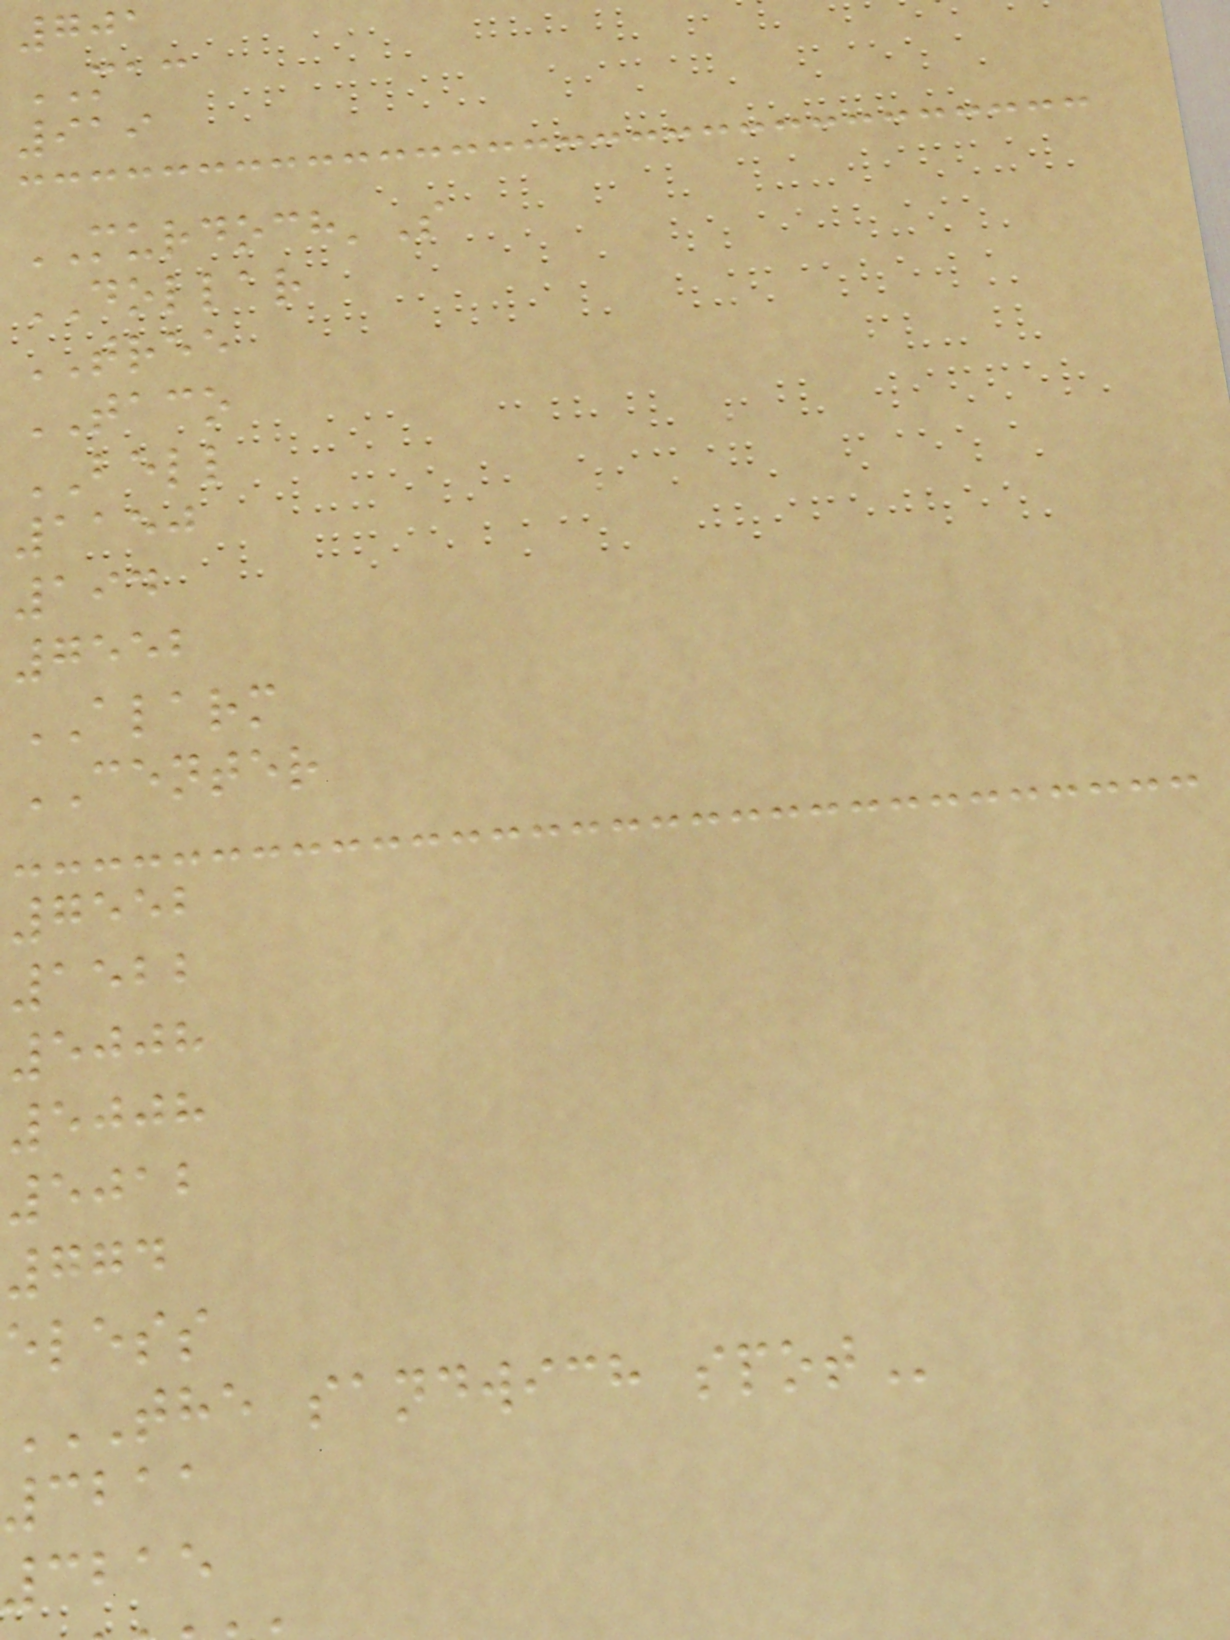701
MAC
919
MURDOCH'S
DOLLAR
TREE
TACO
BELL
1150
194
7552
ALARM
CENTER
7552
1522
5008
5008
5012
774
eless
THE SANDWICH SPOT
3211
3215
